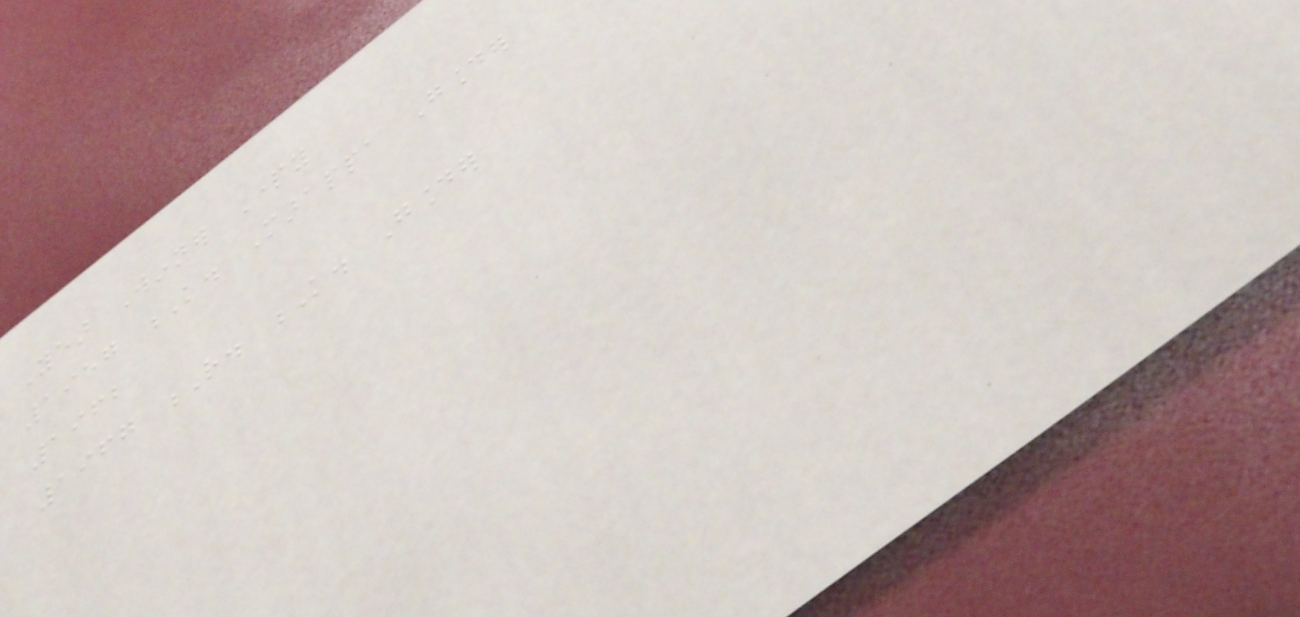Year Winner Party
1957 K. Marappa Gounder
1962
1967 R. K. Gounder
